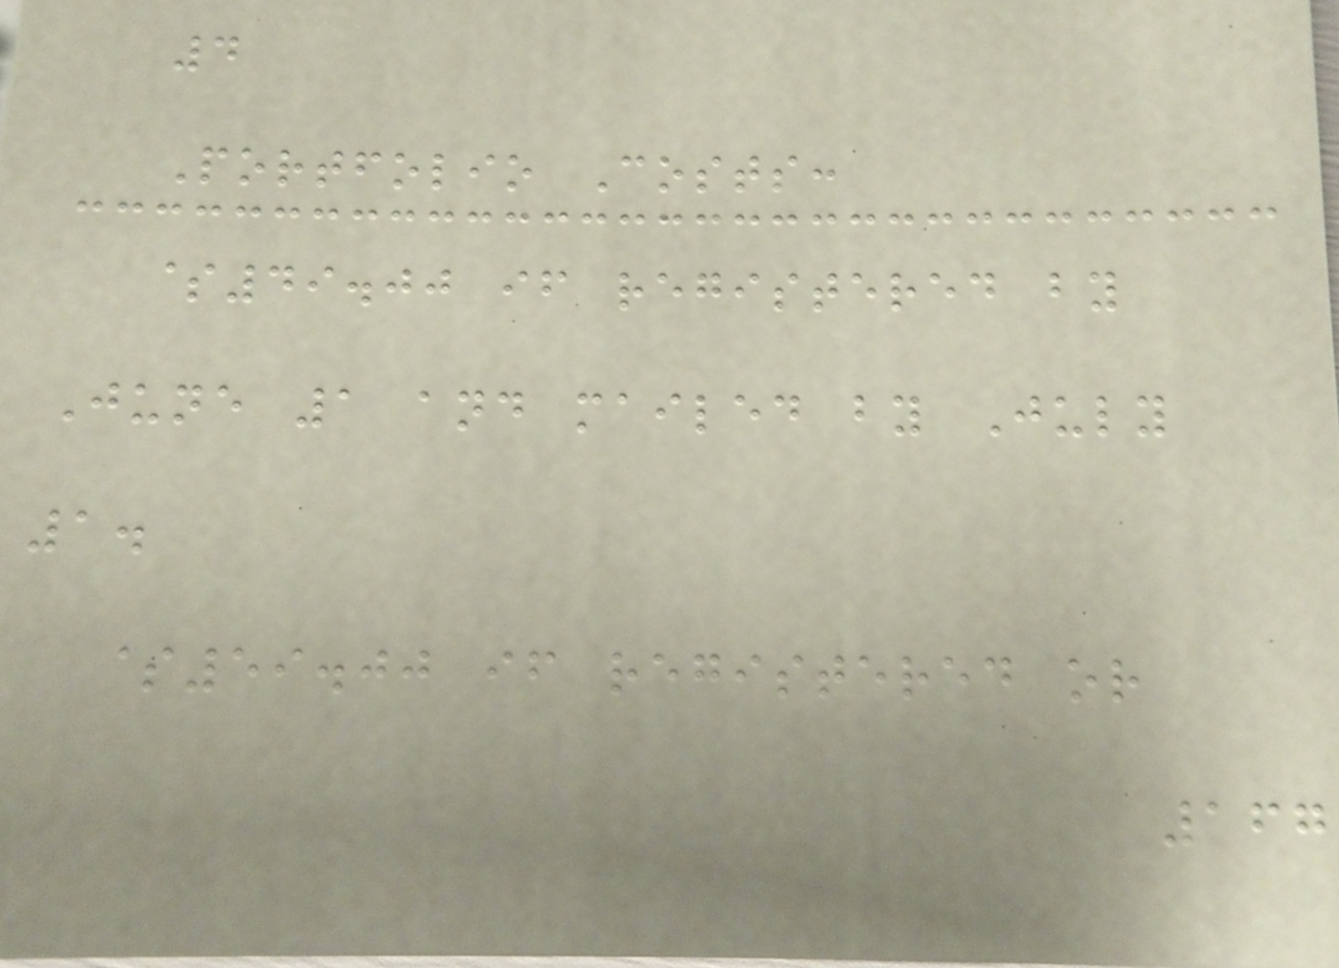4
Portfolio Costs:
$49.00 if registered by
June 1 and mailed by July
1.
$59.00 if registered or
167
